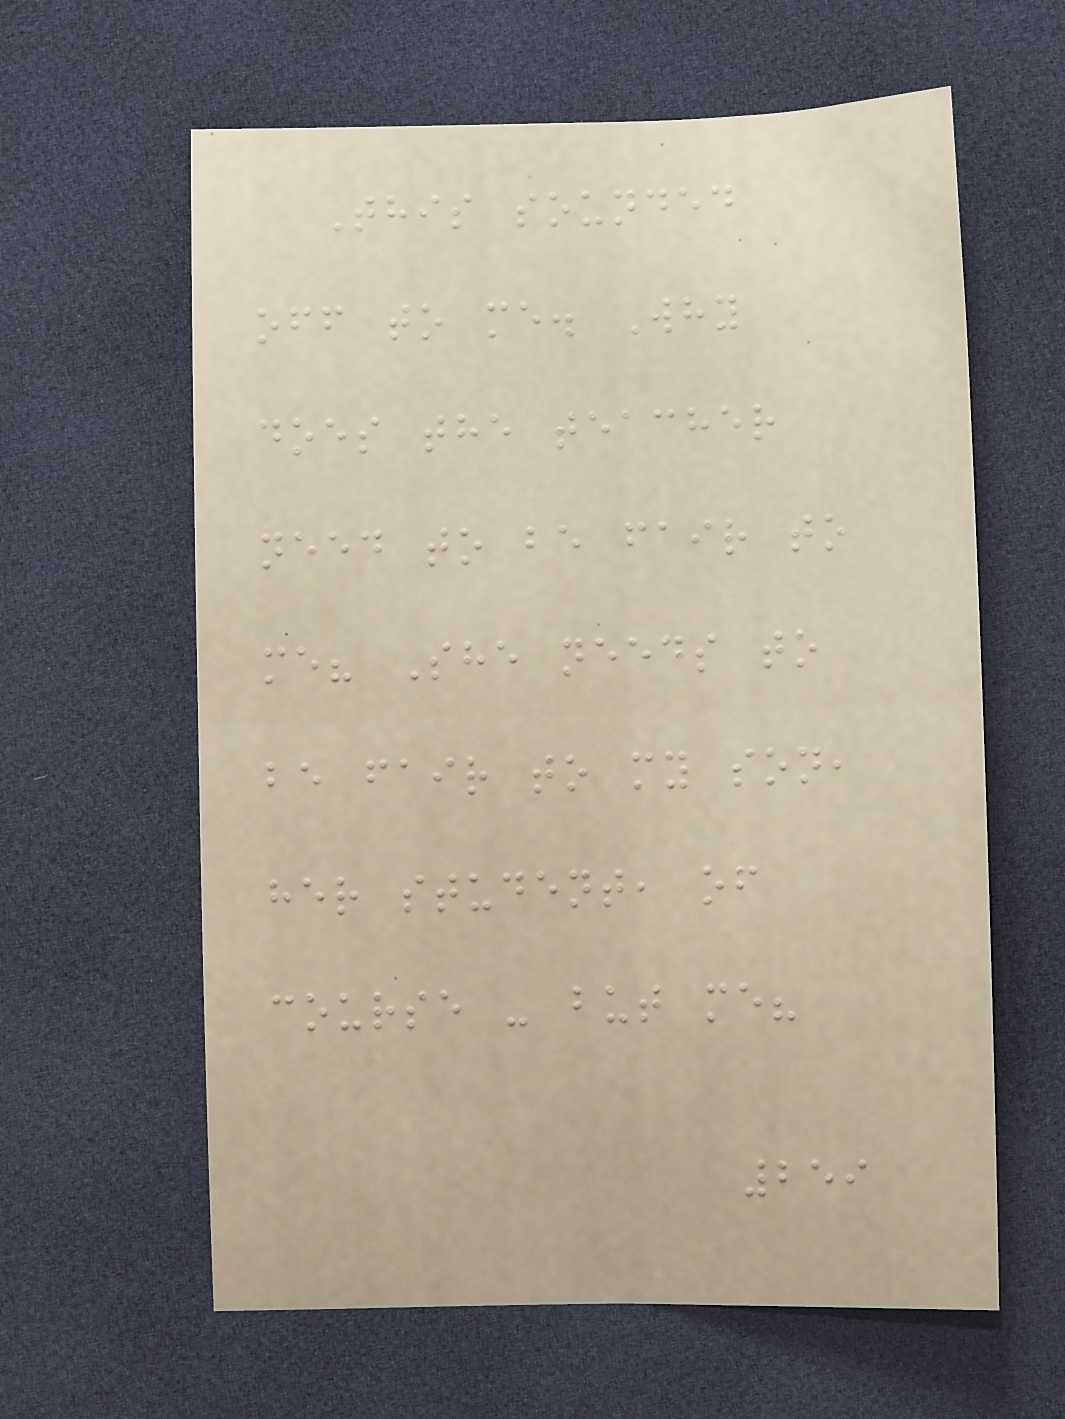This sounded
off to me. Why
does the teacher
need to be fair to
me? She needs to
be fair to my son,
her student, of
course - but me?
259
